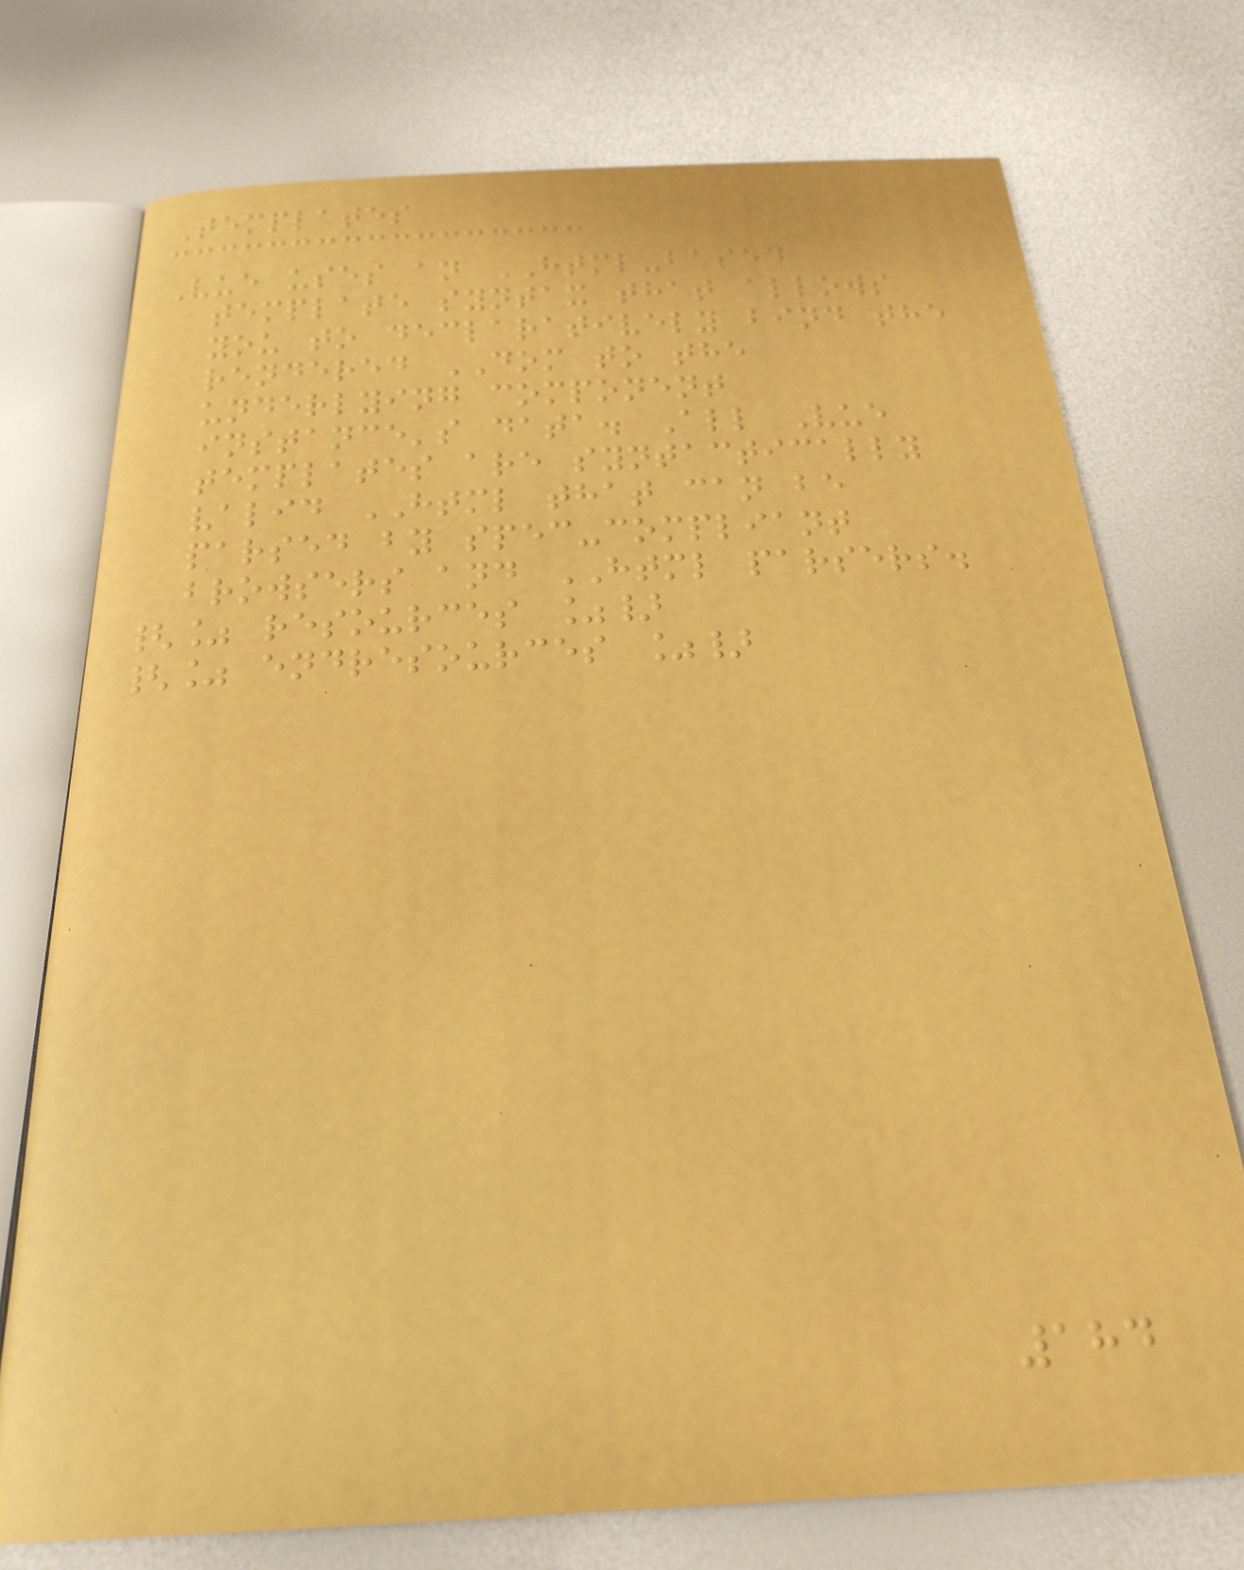Templates
Vue uses an HTML-based
template syntax that allows
you to declaratively bind the
rendered DOM to the
underlying component
instance's data. All Vue
templates are syntactically
valid HTML that can be
parsed by spec-compliant
browsers and HTML parsers.
{% resources %}
{% endresources %}
184
